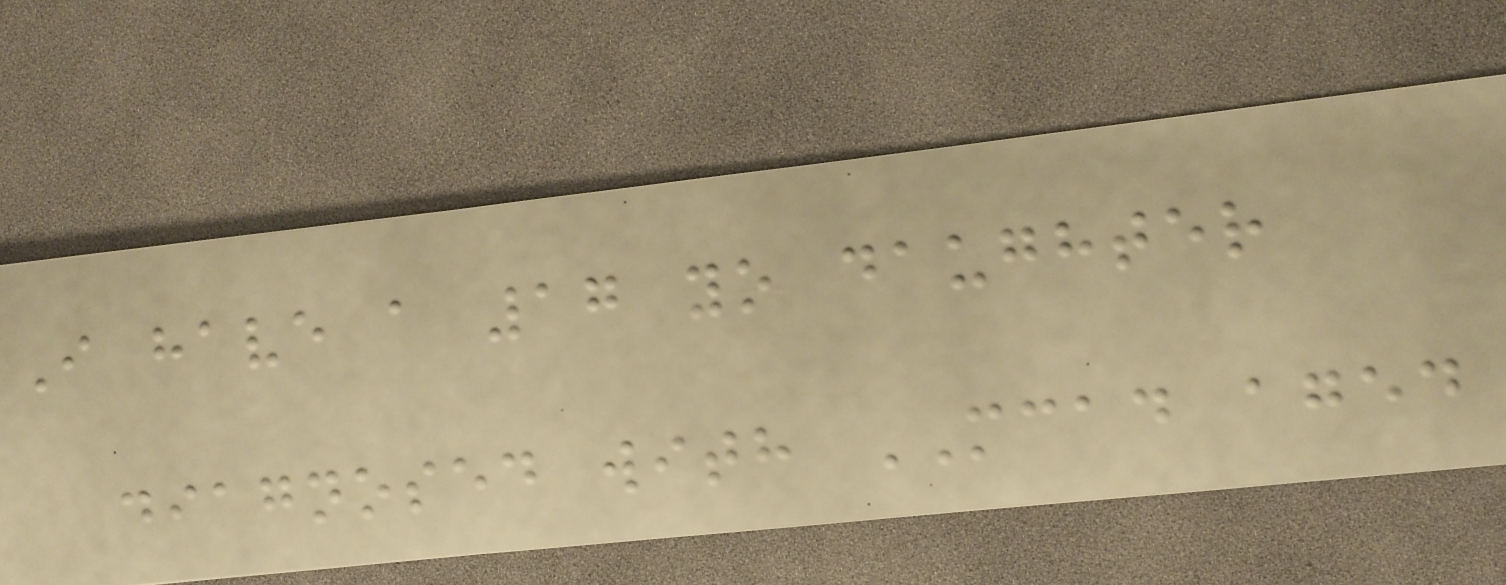I have a 17 yo daughter
diagnosed with MCAD aged
